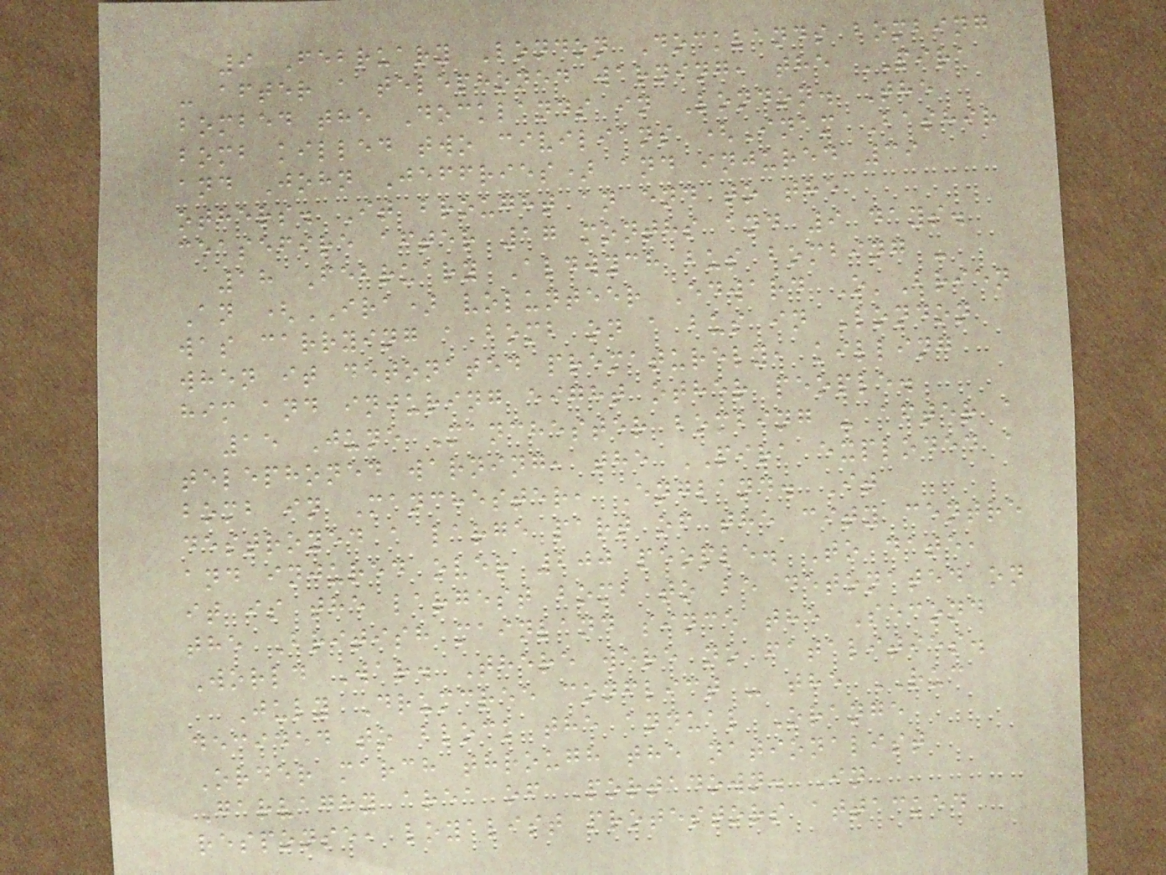9 February London Docklands bombing
- after a telephoned warning, the PIRA
bombed the Docklands in London. The
bomb killed two civilians (Inam Bashir
and John Jeffries) and injured 39
others. It brought an end to the
ceasefire after 17 months and 9 days.
18 February Aldwych bus bombing -
An (IRA) volunteer Edward O'Brien
was carrying a bomb on a bus in London
when it detonated prematurely, killing
him and injuring eight other people.
15 June Manchester bombing - after a
telephoned warning, the PIRA exploded a
bomb in Manchester, England. It
destroyed a large part of the city centre
and injured over 200 people. To date,
it is the largest bomb to be detonated on
the British mainland since the Second
World War. There were no fatalities.
July Drumcree conflict - the RUC
decided to block the annual Orange
Order march through the nationalist
Garvaghy area of Portadown. In
response, loyalist protestors attacked
